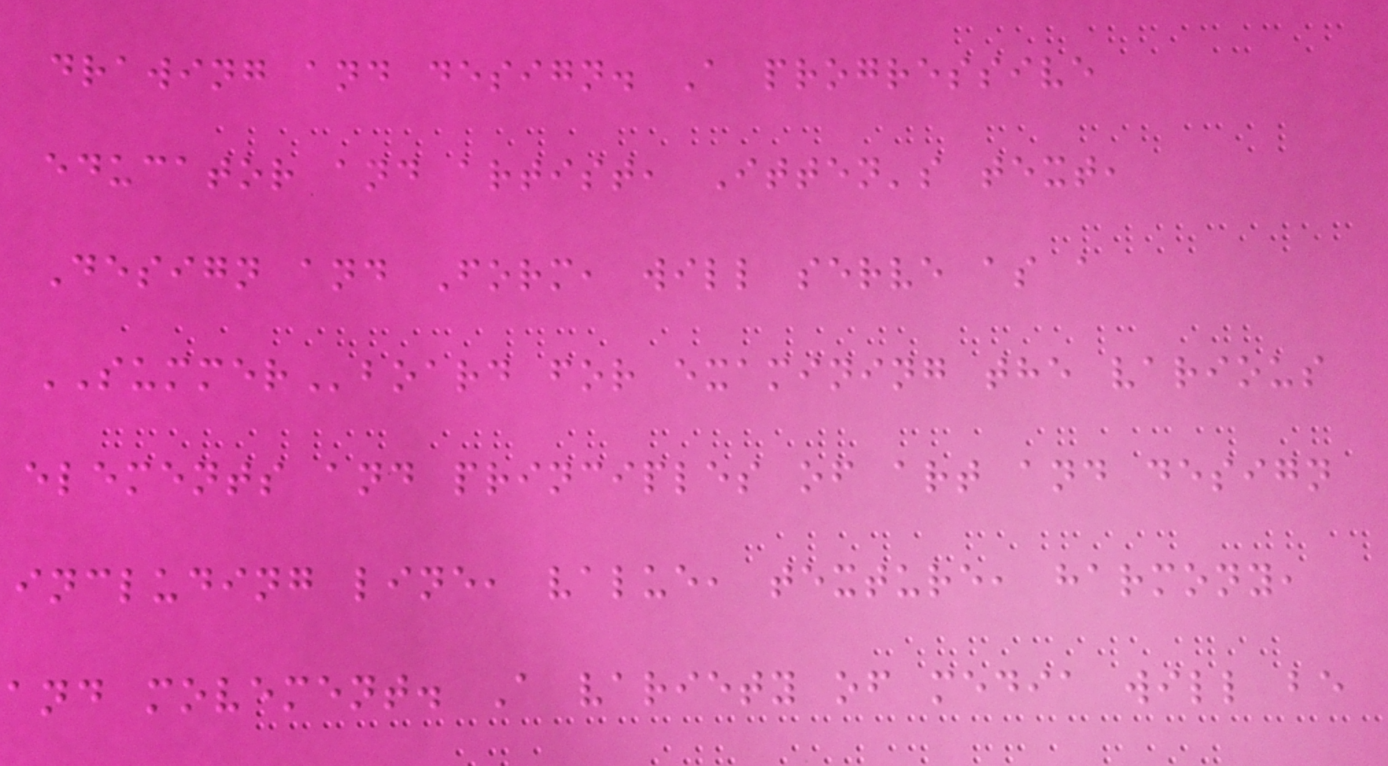drawing and design. A progressive
educator and artist, Itten's text,
Design and Form, will serve as a
SUMMERboard for examining the various
elements and principles of art and design
including line, value, texture, harmony,
and movement. A variety of media will be
